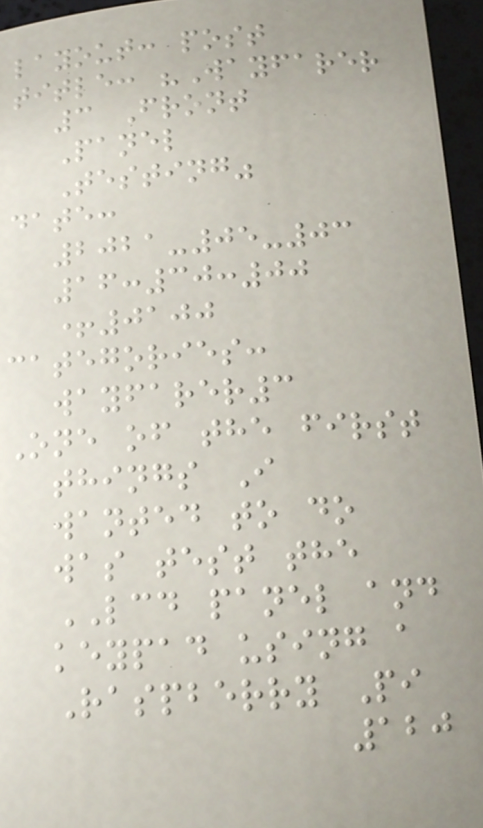layout: post
title: "Wayfarer
3 Front
Panel
Testing"
date:
2021-05-03
16:30:00
+0100
categories:
wayfarer3
One of the first
things I
wanted to do
was test the
LCD panel and
keypad using a
Raspberry Pi
120
